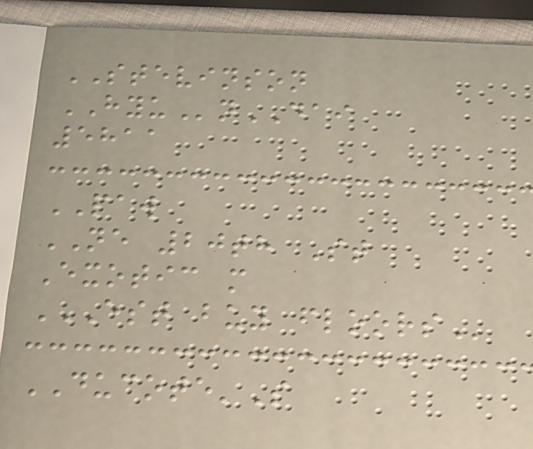STEVINSON
HYUnDAI
5811
PAW
NE 20th St
Exotic m
EST BUY FLOORS
DUCOTE'S
